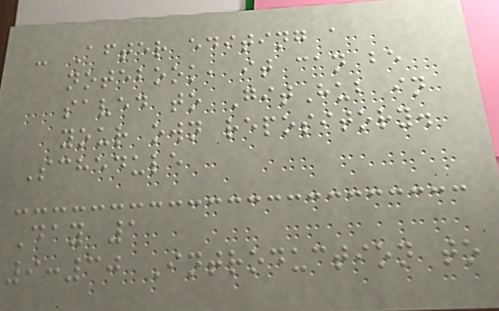- After editing a
notebook, it can be
saved to GitHub in
your own repository.
Schedule
Day 1
9:30 Introduction to
